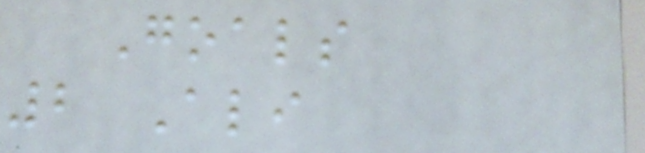Goals
2 Ali
